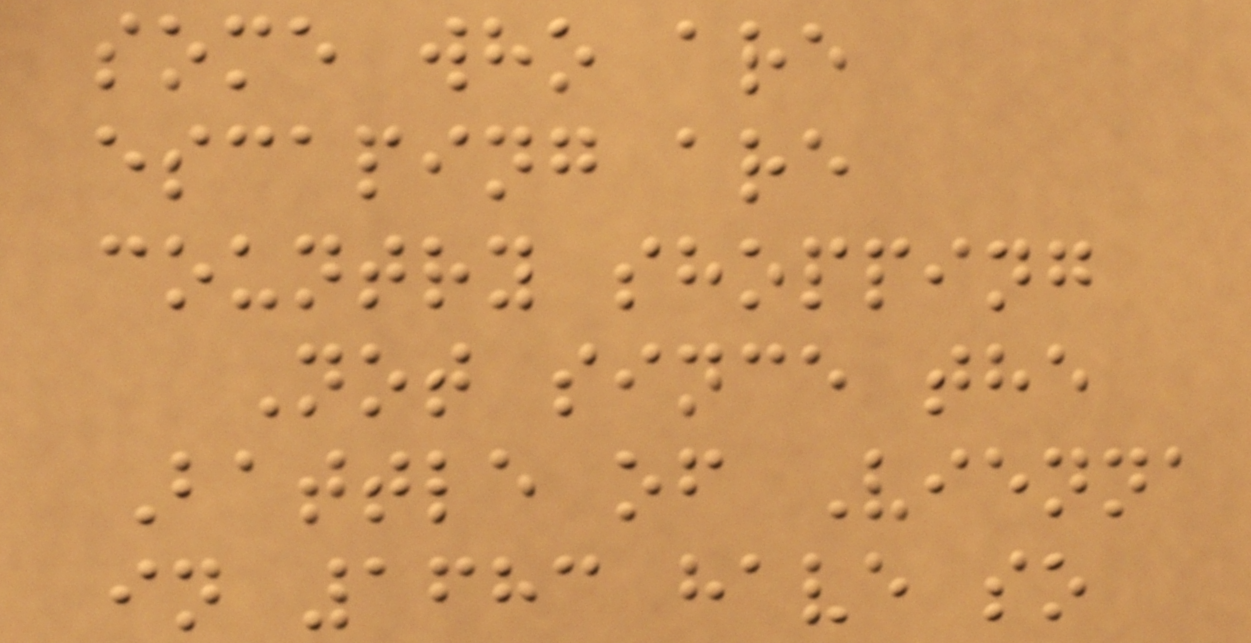some who are
escaping are
country shopping
Not since the
Battle of Vienna
in 1683 have so
